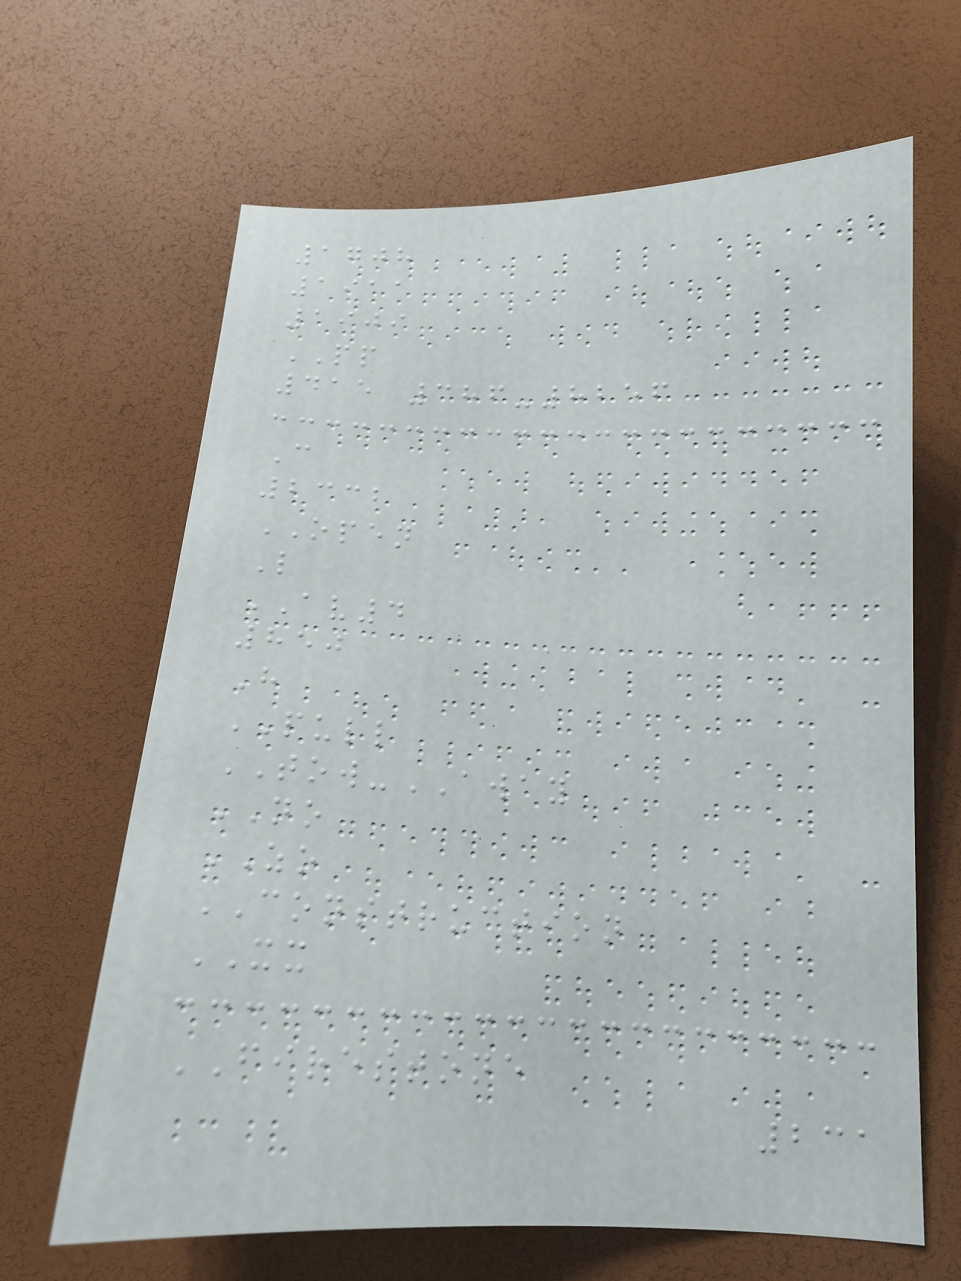1708
1911
1909
PP
415 386-8256
C
2332
OPEN
L
AV4
850
H
PULL
TOW-AWAY
NO
ZO
CONSTRUCTION
XX
FIRESTONE
231
